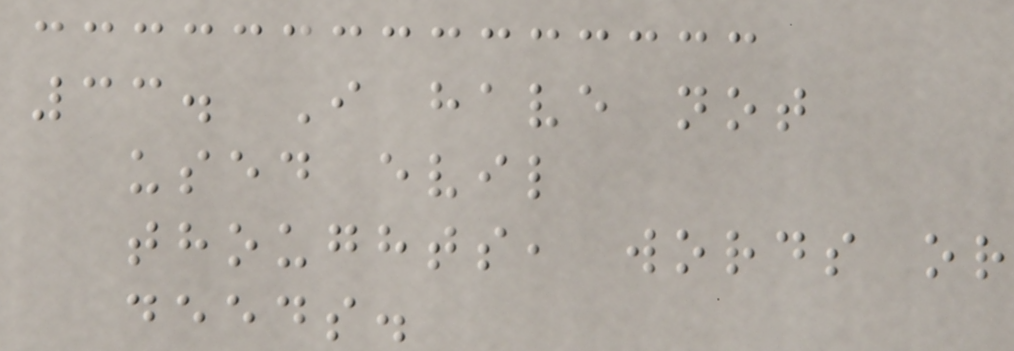33. I have not
used evil
thoughts, words or
deeds.
